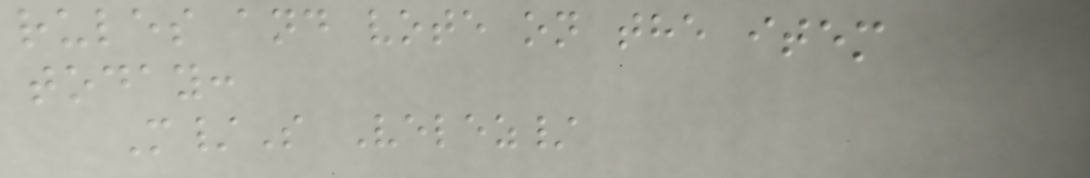rules and vote on the item
today:
M/S Velez/
